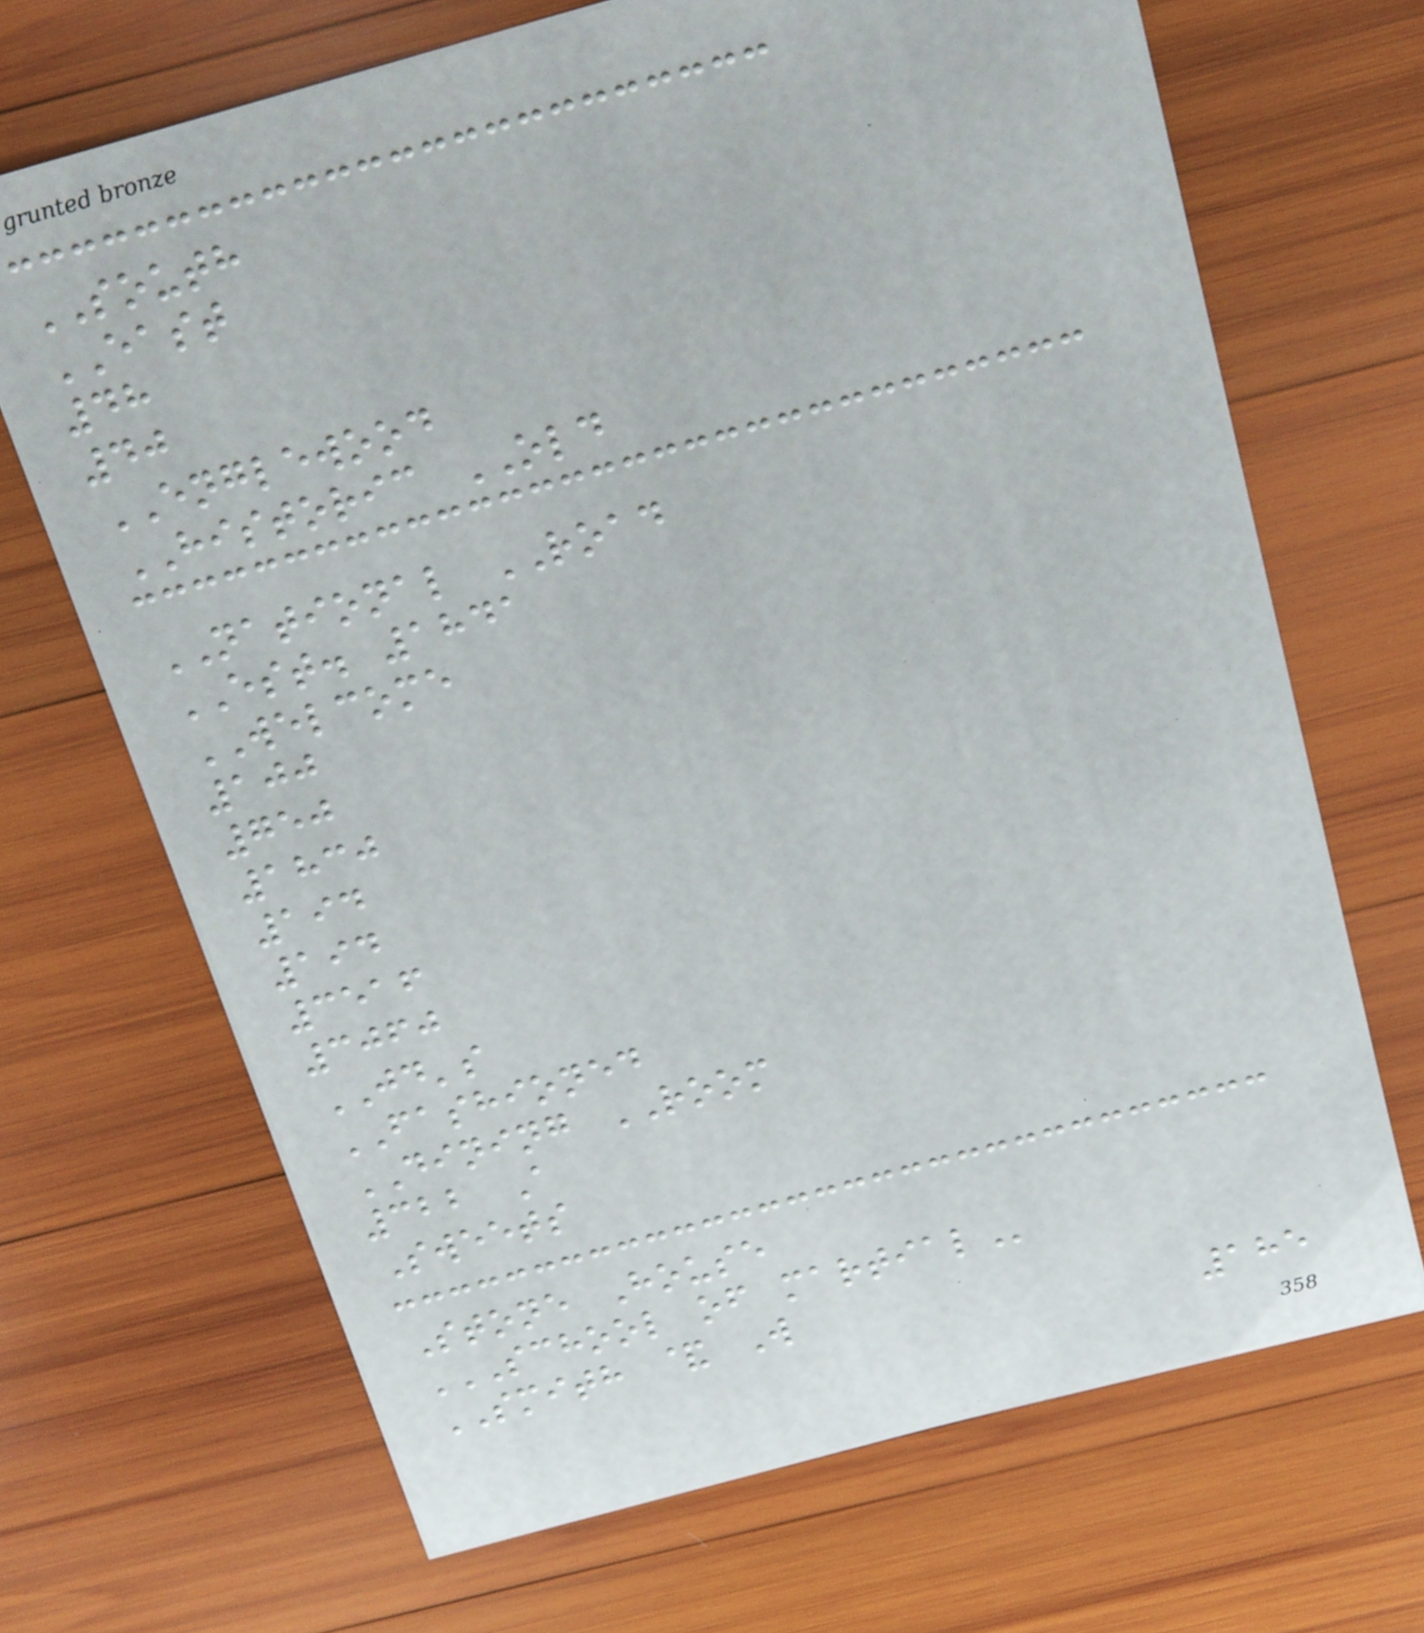SOUTH
EAST
48
40
ENGLEWOOD
HISTORIC OLD
NATIONAL ROAD
EST. 1841
WELCOME
100
750
1830
194
194
3516
3060
JD's
FASHIONED
DINING ROOM
322 A
Sweets
Stone House
SCHOOL OF MARTIAL
SMITH & W
185
